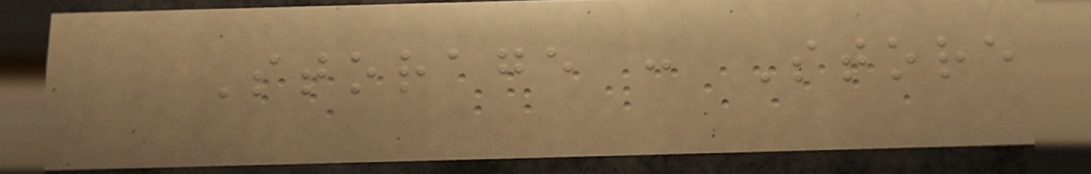Storage : Store
